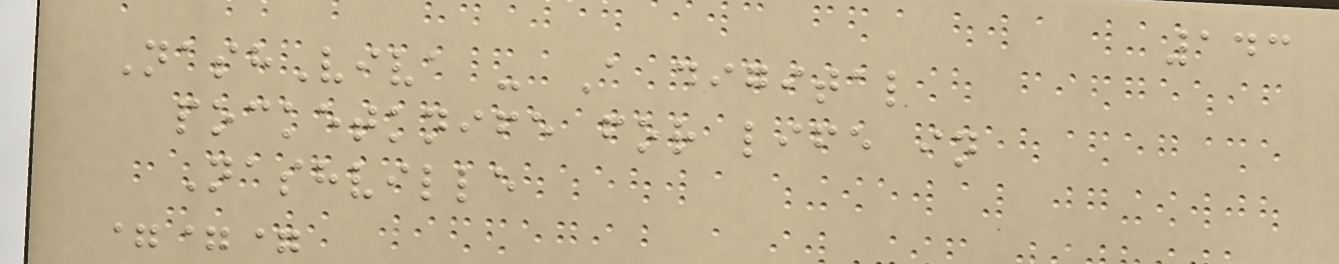143
NashViva - A digital
pocketknife for life in
Nashville
===
